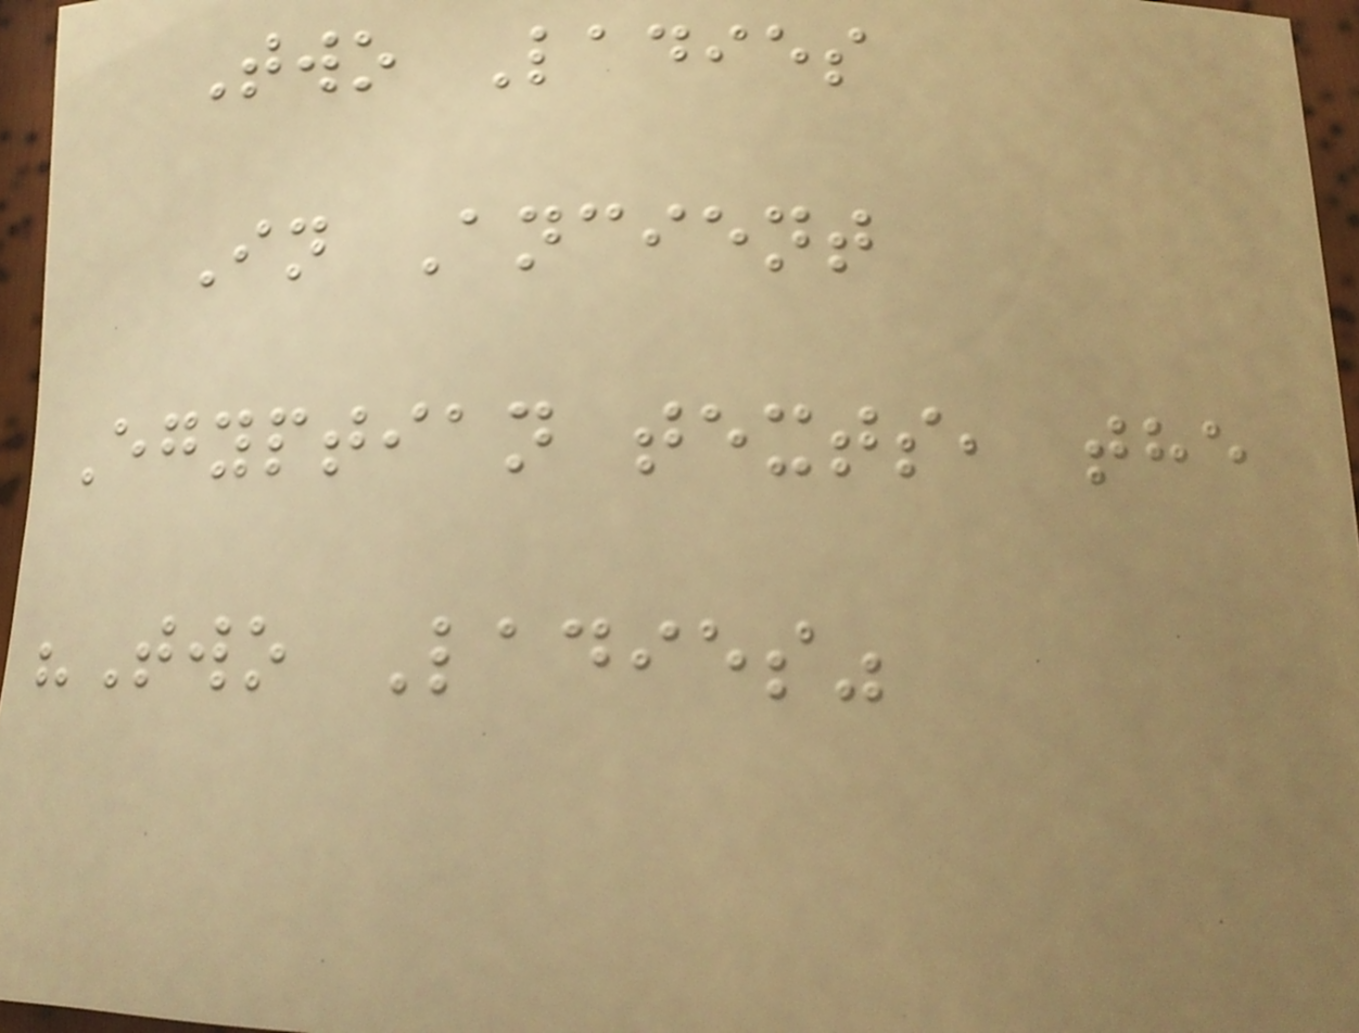Two Ladies
In Ancient
Egyptian texts, the
"Two Ladies"
